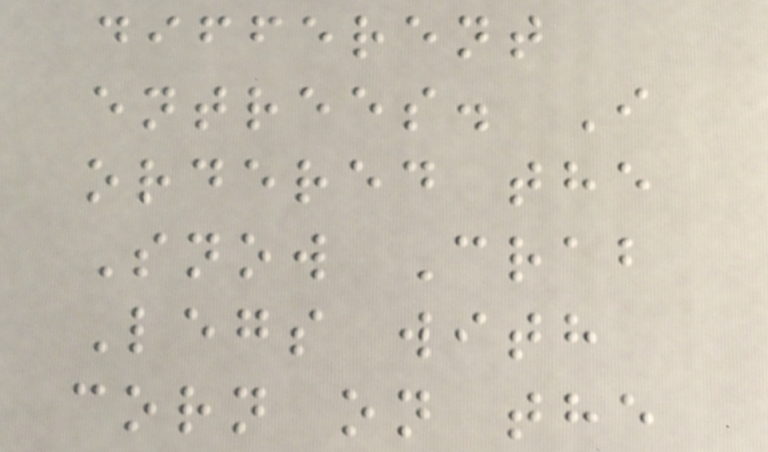different
entrees. I
ordered the
Snow Crab
Legs with
corn on the
